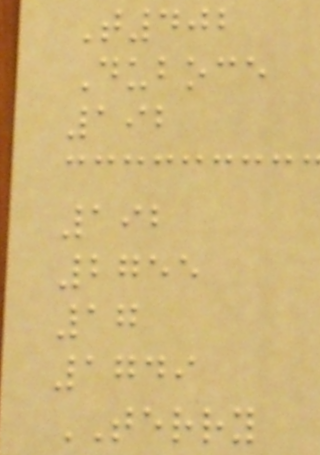T402
Duboce
192
192
2755
17
1749
TERRY
